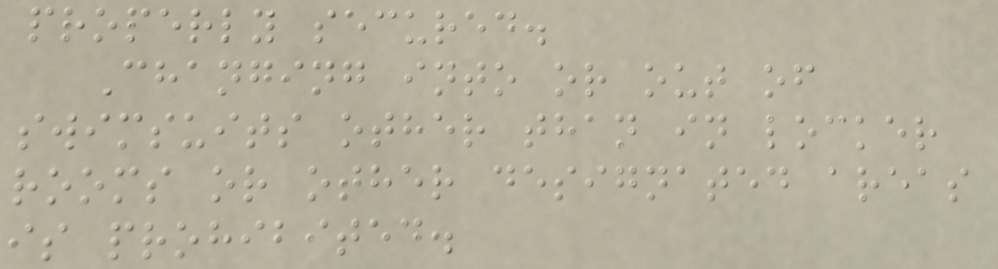properly secured.
Changing into or out of
swimsuits other than in locker
rooms or other designated areas
is prohibited.
